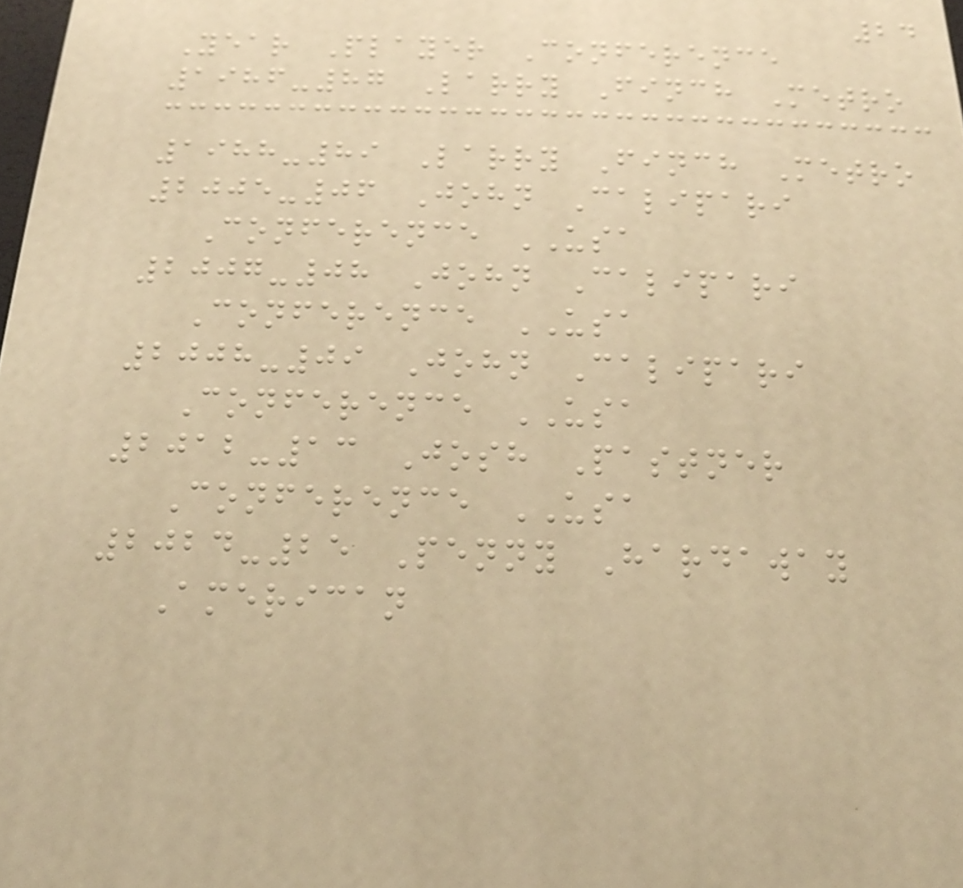24
Year Player Conference
1986-87 Larry Finch Metro
1988-89 Larry Finch Metro
2005-06 John Calipari
Conference USA
2007-08 John Calipari
Conference USA
2008-09 John Calipari
Conference USA
2012-13 Josh Pastner
Conference USA
2024-25 Penny Hardaway
American
